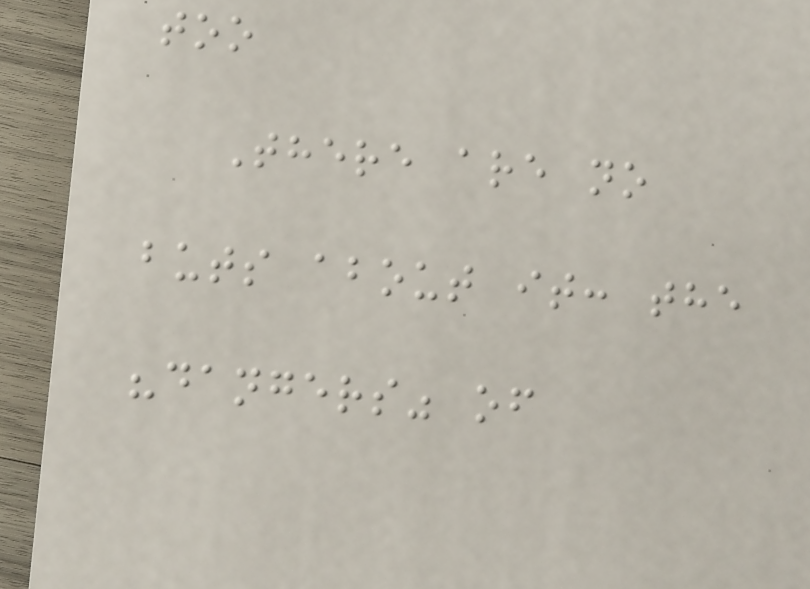too
There are no
buts about it: the
"dangers" of
